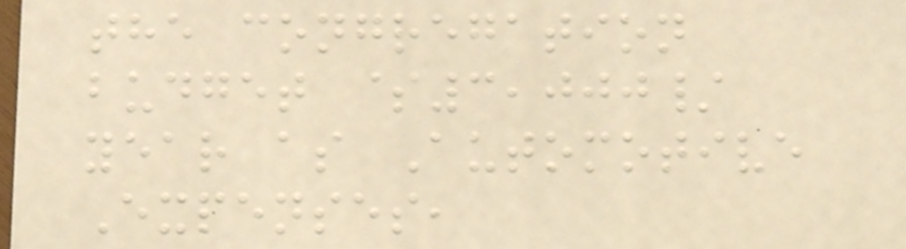the congregation
budget $3,000/
year as Automotive
Expenses,
